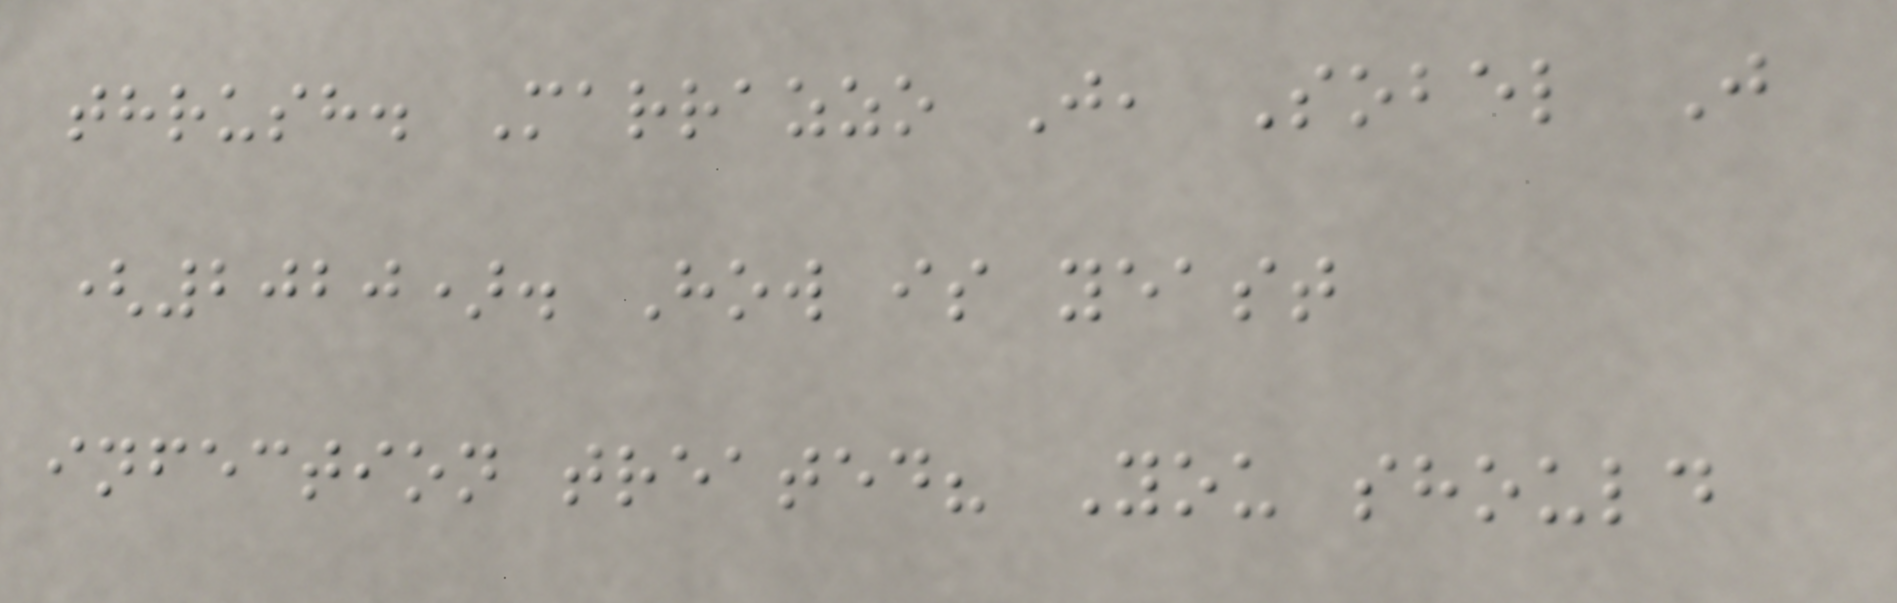thrush. Marrazzo J, Sobel J
(2020). How is yeast
infection treated? You should
